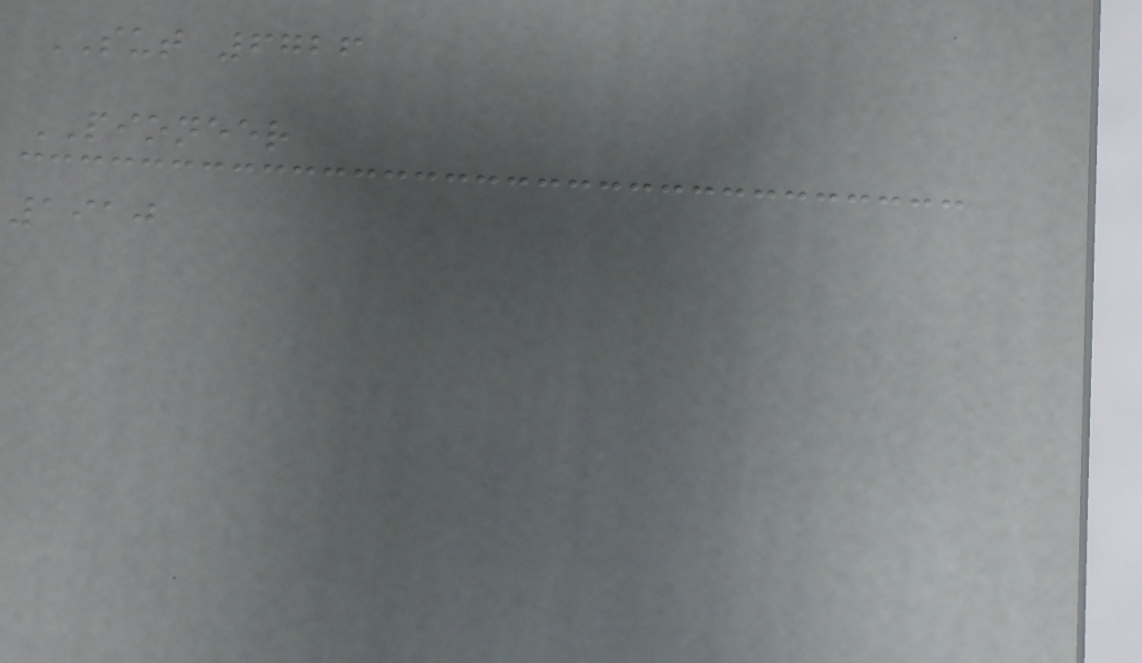SUT 6726
PIONEER
1910
